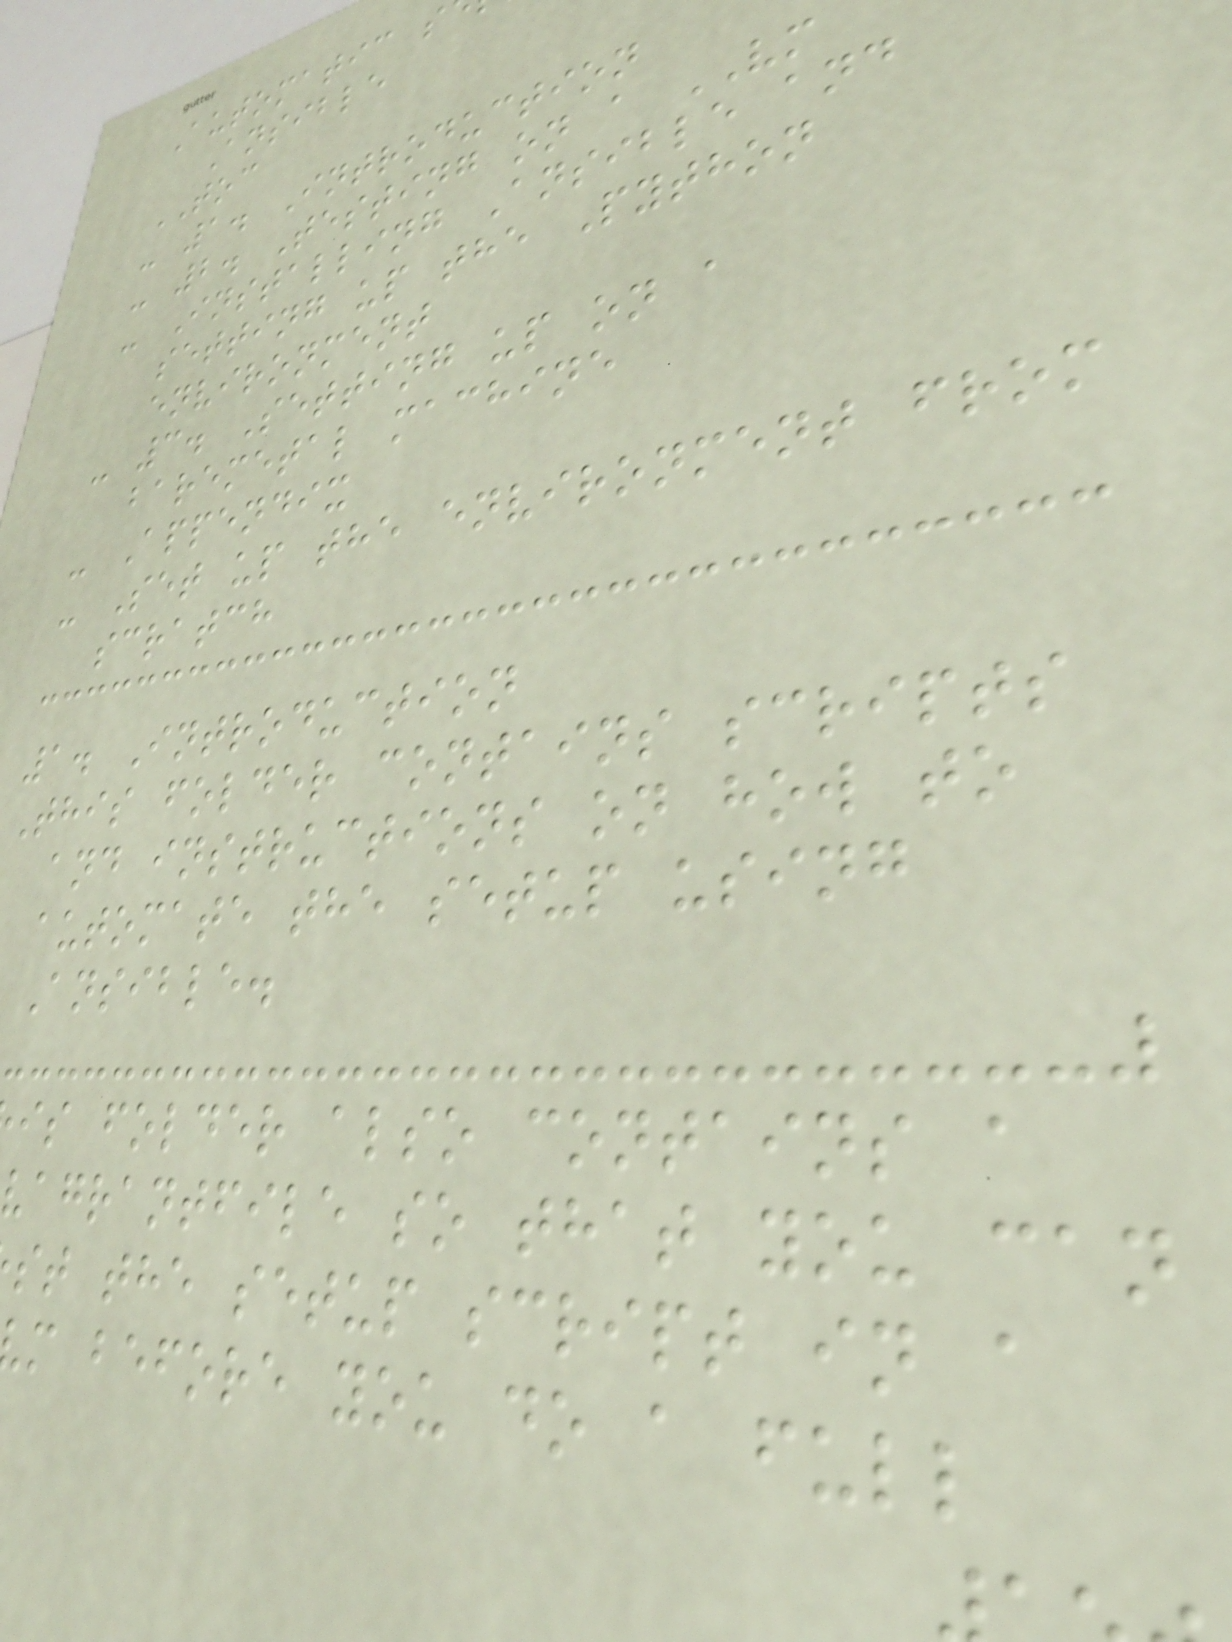Automatic s
Ansible
TOC
- 1. Introduction
- 2. Testing on a VM
- Installing Ansible and
setting up the Python
environment
- 3. Setting up on a
baremetal machine
- Appendix
- Set up the environment from
scratch
1. Introduction
This folder contains scripts
and instructions on how to
automate the setup using
Ansible.
is folder also contains a
vagrantfile so that you can
st the setup script in a
m before you do a full
